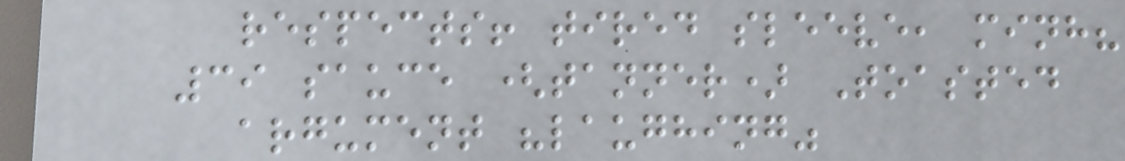respects! tired sleeve, minh?
39 sauce (tanner) Toasted
argument "laughing"
